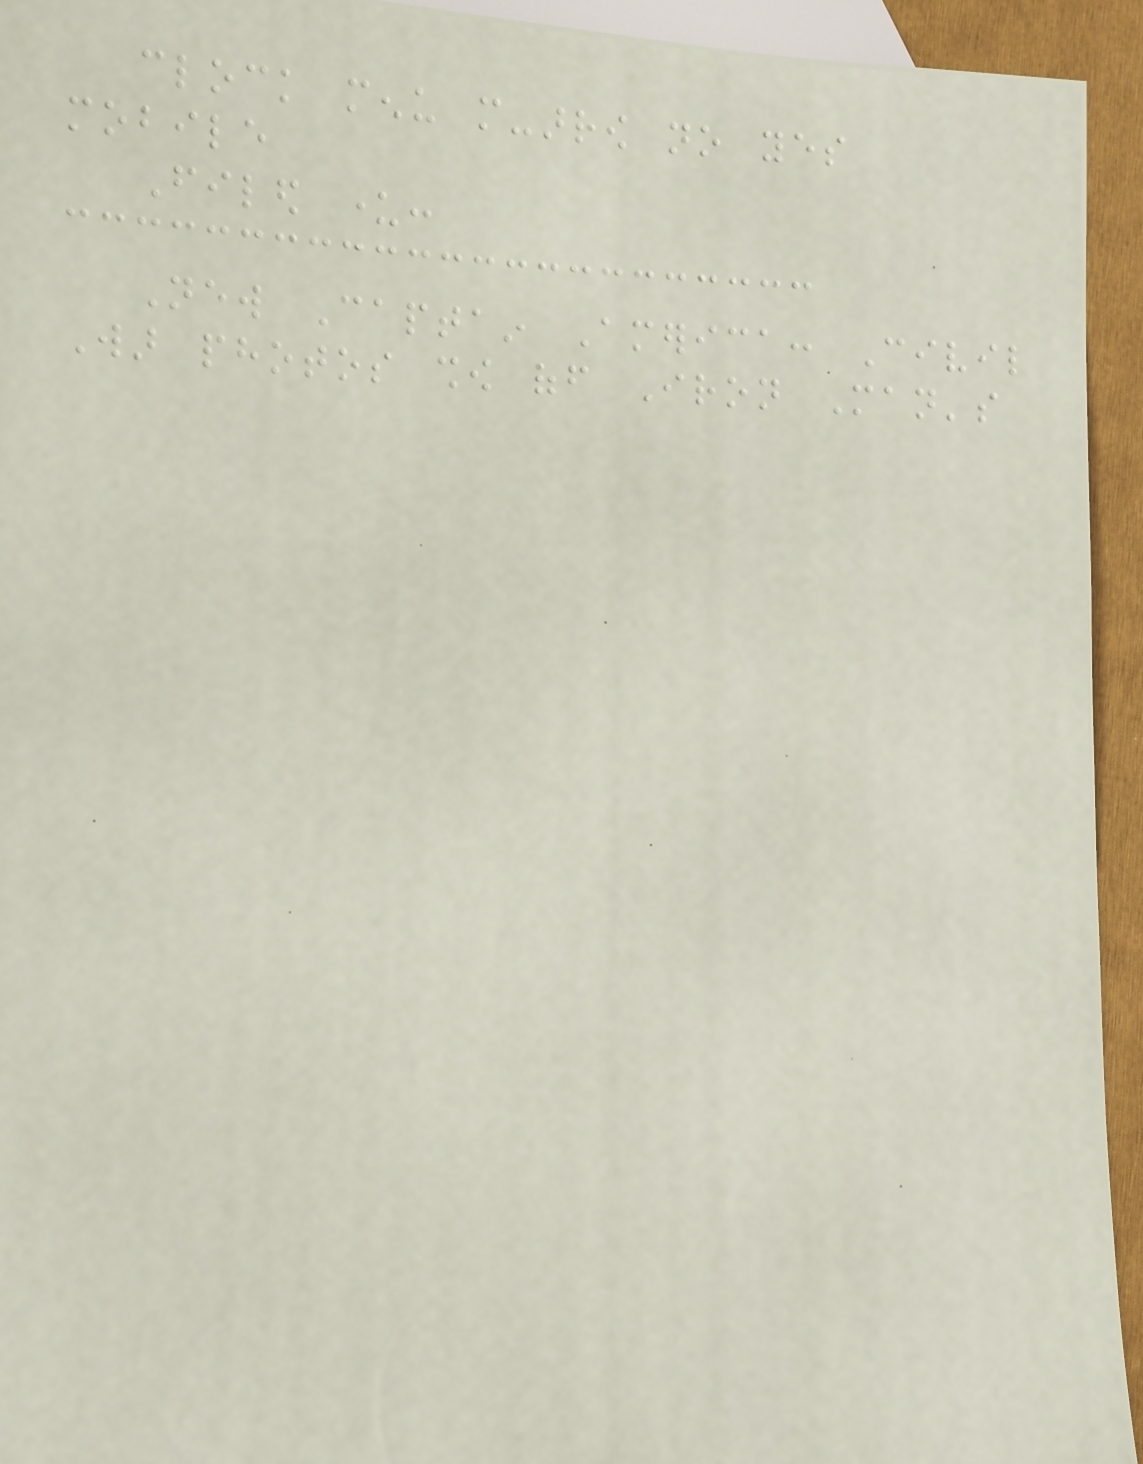clock menu more-arrow no yes
mobile
Filed under:
New Captain America: Civil
War photos show off Iron Man's
